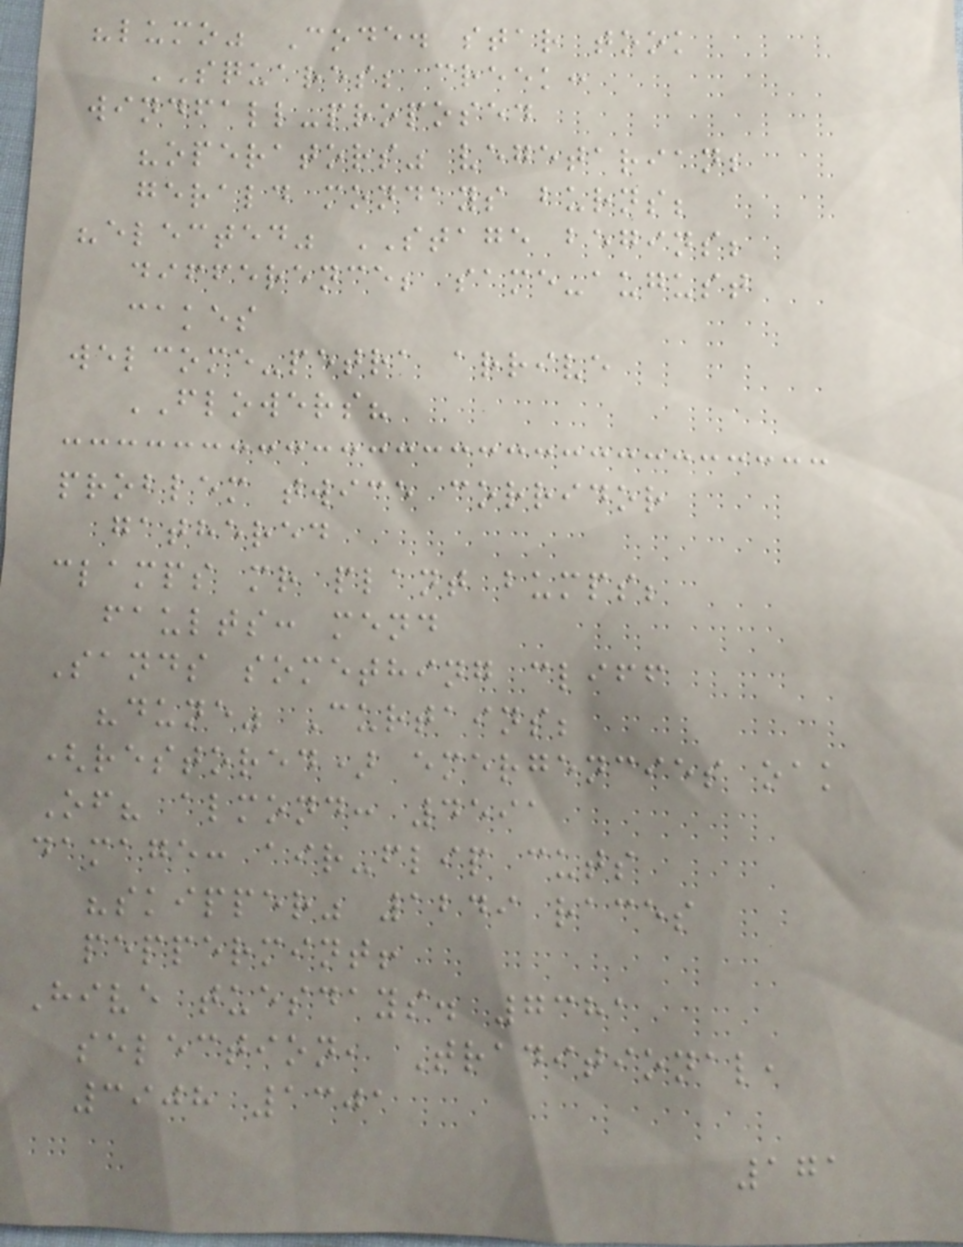"lumo" Code. star took
SQUARES; creek:
windfall-proposed
"operators" vegetarian;
gerald mondays burns;
"elected" STAGE begins;
difference; same-august
cakes
welcome-petra arrive
FLOWERS?
problem twice corridor
gathered
clamps mr plant bumps;
faults: mend
Sands something cliff
"dune" Curtains;
(restored) emergencies oak
Of? almond: 4591
damage: air-flip cuts
"skipper" 1249 races
peppermint!
Hive tuesdays. 7381
selection, Traditional,
3908 1301
171
